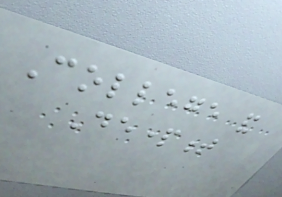College and
Department
